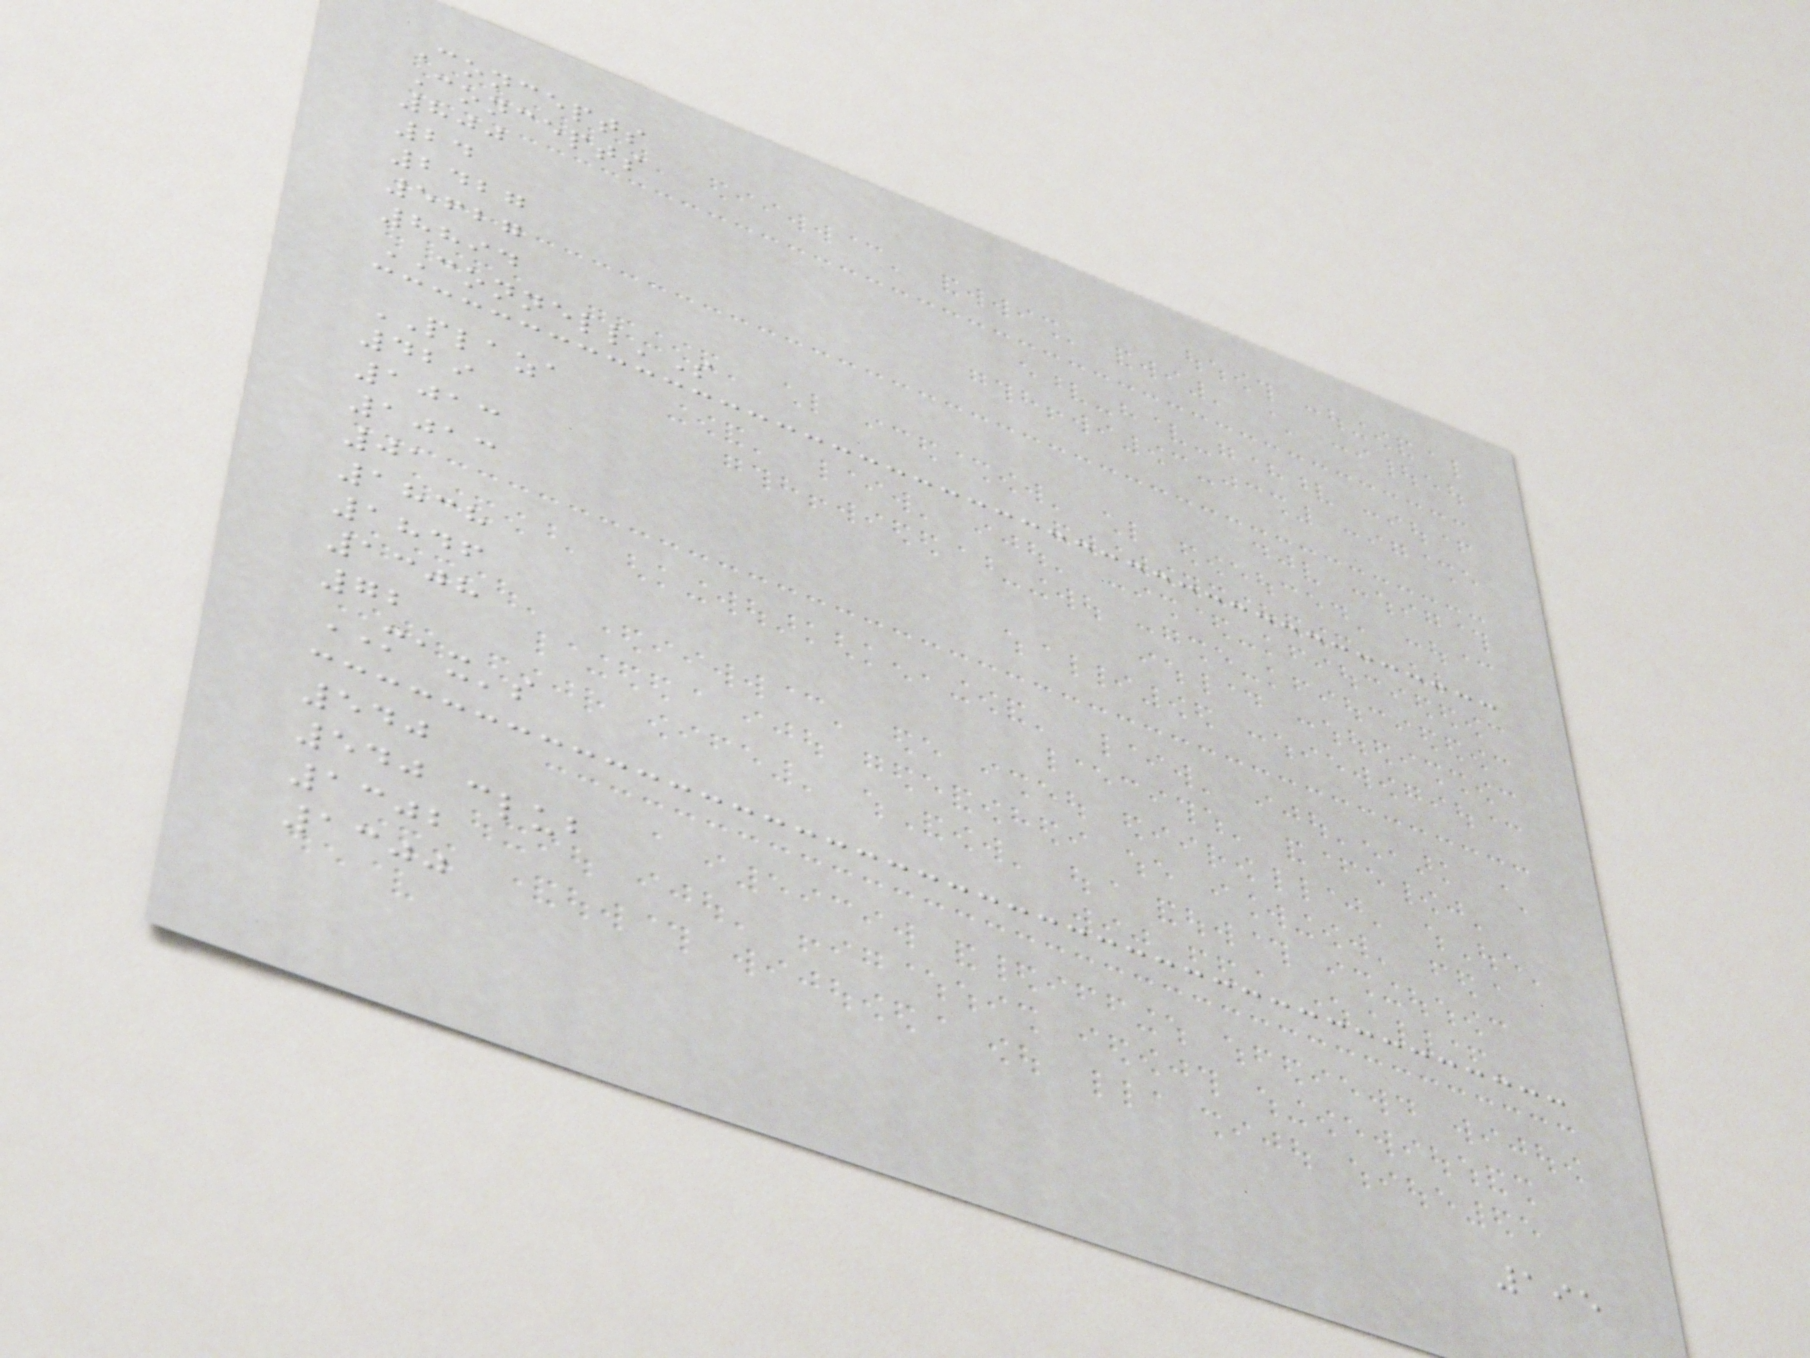Concepts
Concepts
800
24
2427
5627
8894
CONNELL'S
PLAZA
429
1013
1013
01
1838
1846
1308
72
MAX's
540
540 club
1302
1300
195
